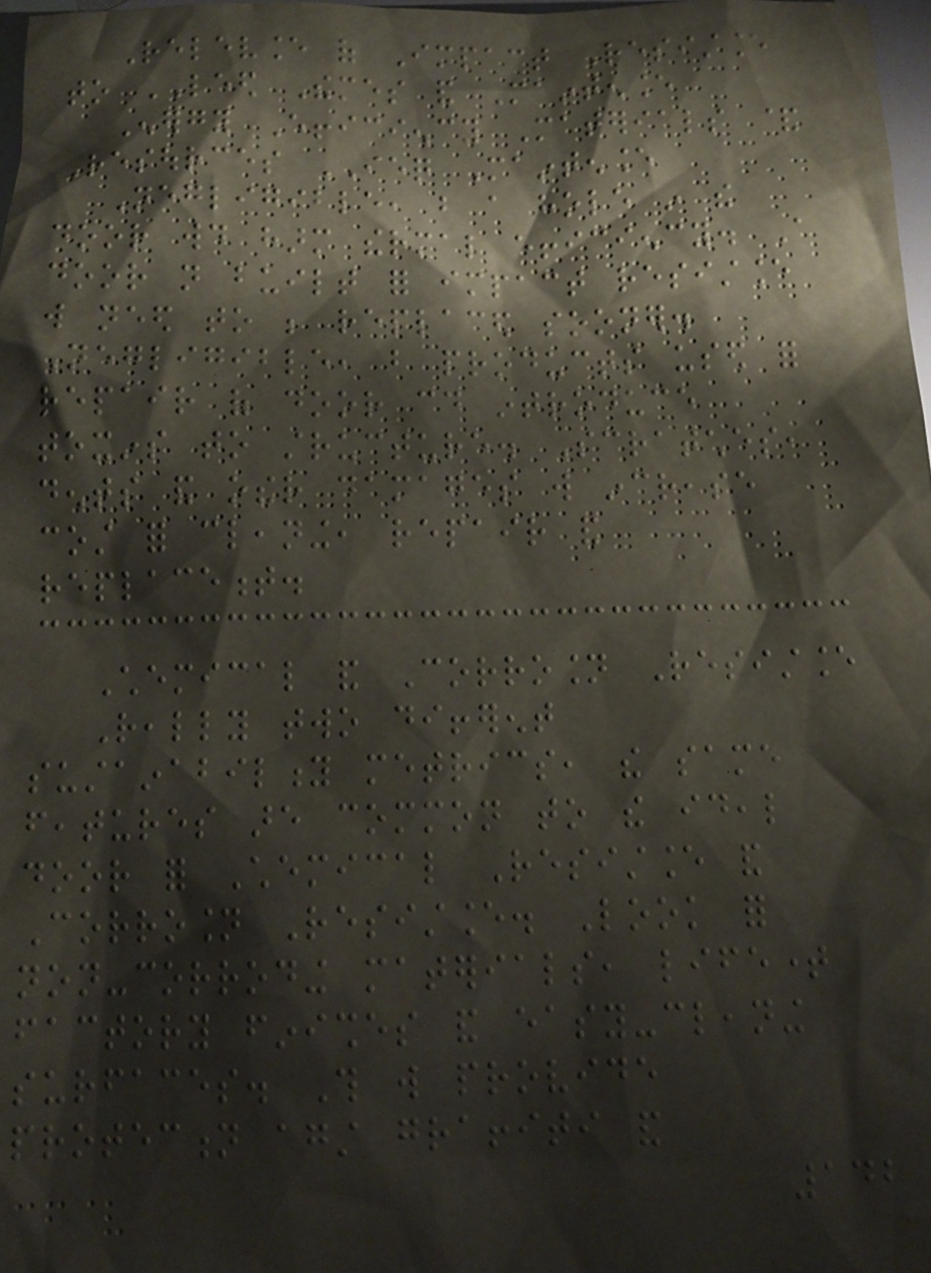Relevance of Impact Resistance
to LEED Themes and Maintenance
Energy Efficiency Materials &
Resources IEQ Maintenance
Negligible, but a hole in the
door would harm thermal efficiency. A
door not built for impact resistance
will need to be replaced sooner.
Negligible, but products used for
repair of door could introduce
toxins to structure. Scratches,
dents and other damages will increase
cost for cleaning, repair and
replacement.
Chemical and Corrosion Resistance
Really two different
sustainability metrics, the same
features are common to the ideal
door for Chemical Resistance and
Corrosion Resistance. Look for
non-corroding materials, lifetime
factory finishes and easy-cleaning
surfaces. This will provide
protection against graffiti and
142
